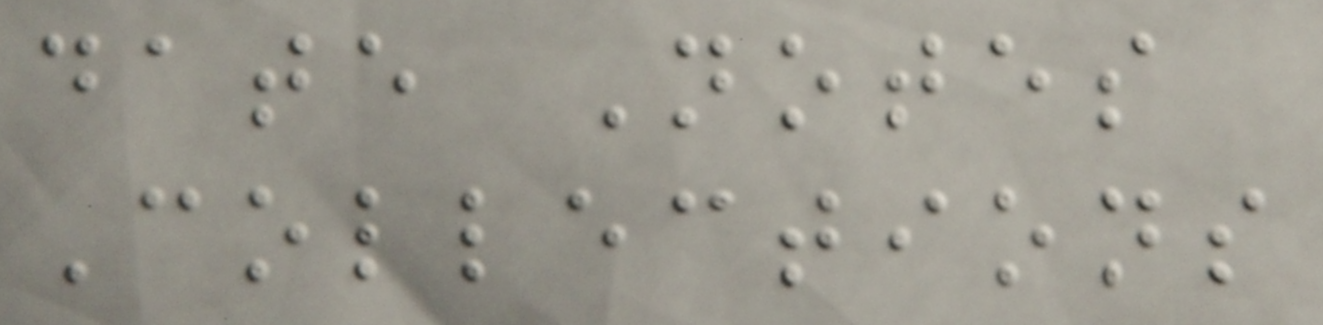date Notes
Collections
